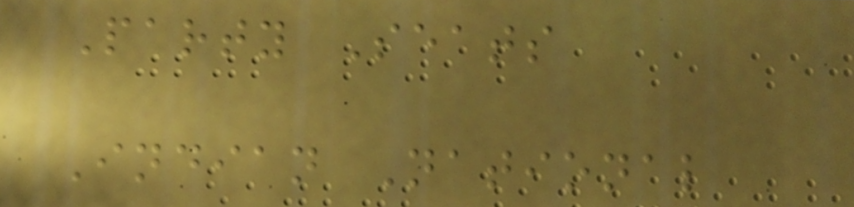Party Seats
Indian National
